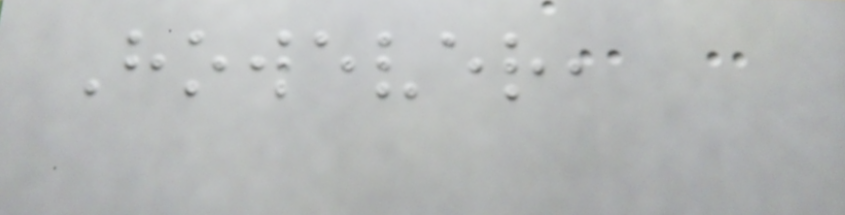However,
